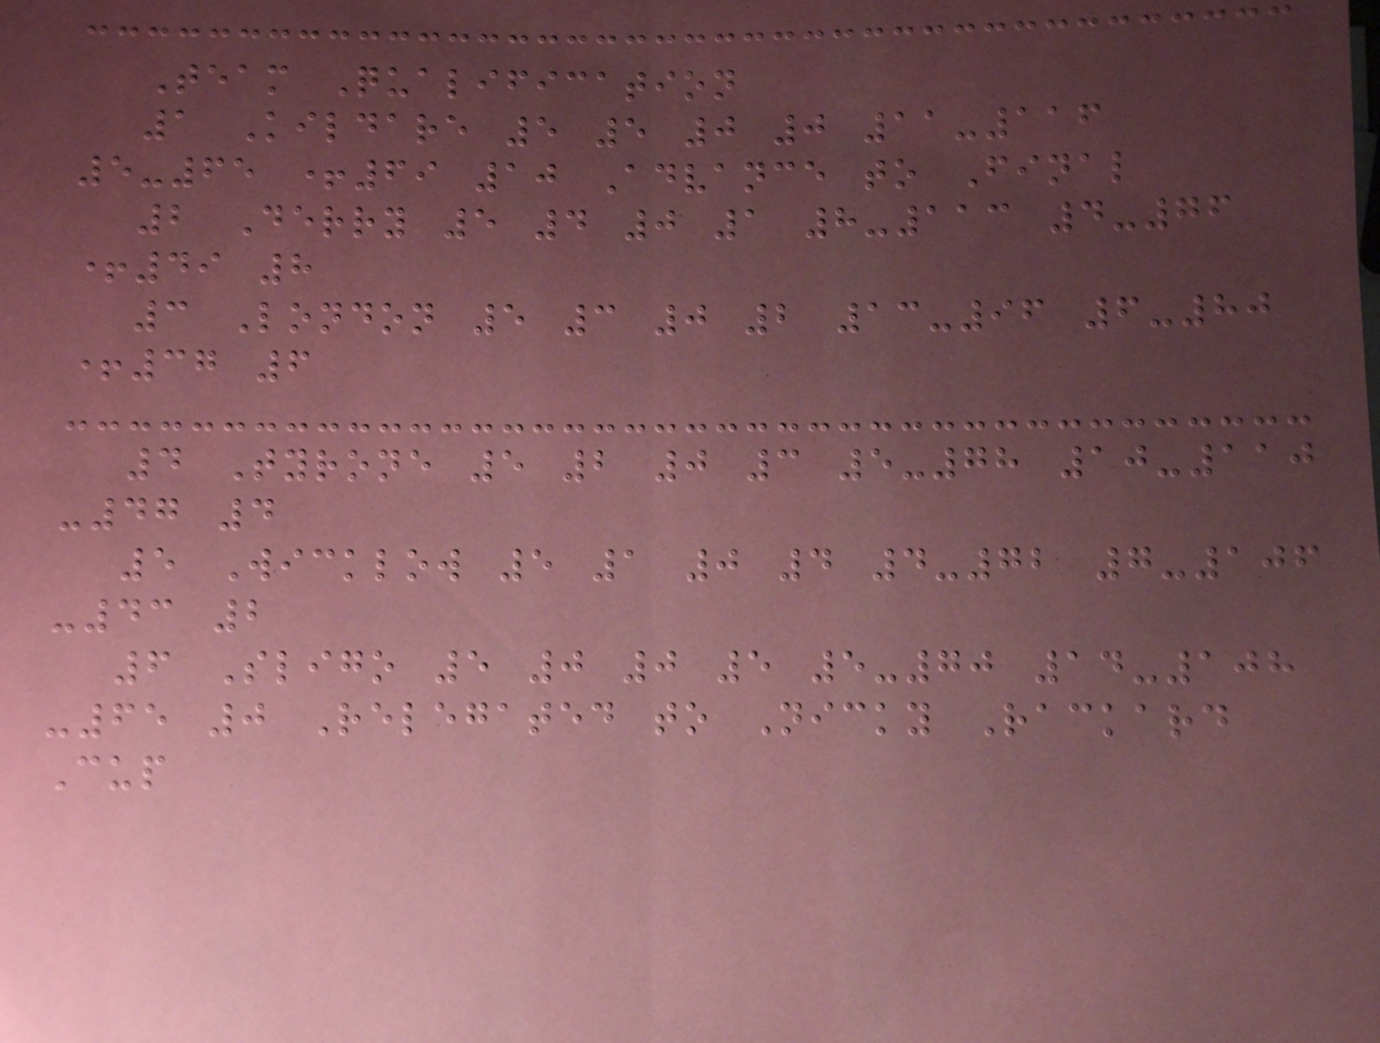Team Qualification
1 Kildare 5 5 0 0 11-116
5-65 +69 10 Advance to Final
2 Derry 5 4 0 1 8-113 4-76
+49 8
3 London 5 3 0 2 13-96 6-80
+37 6
4 Tyrone 5 2 0 3 5-78 10-110
-47 4
5 Wicklow 5 1 0 4 4-72 7-106
-43 2
6 Sligo 5 0 0 5 5-70 14-108
-65 0 Relegated to Nicky Rackard
Cup
